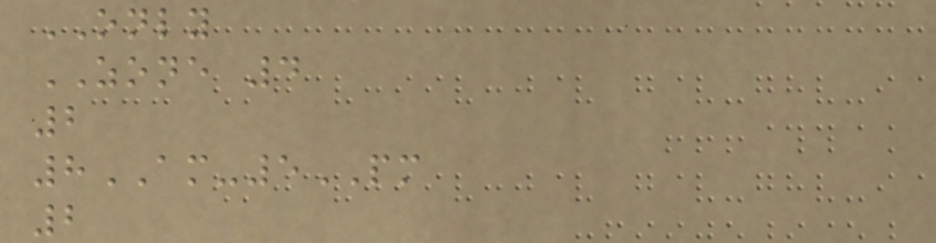ONLY
ZONE 4
2
8AM-5PM
2
